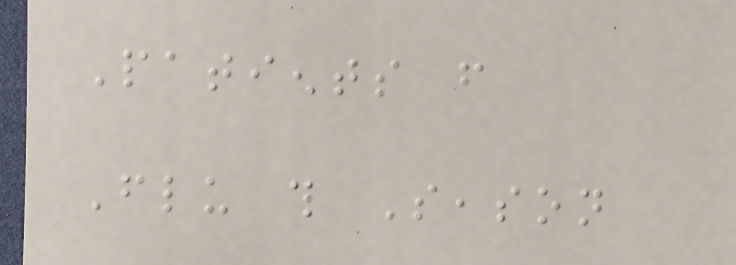Patients from
Flu this Season
